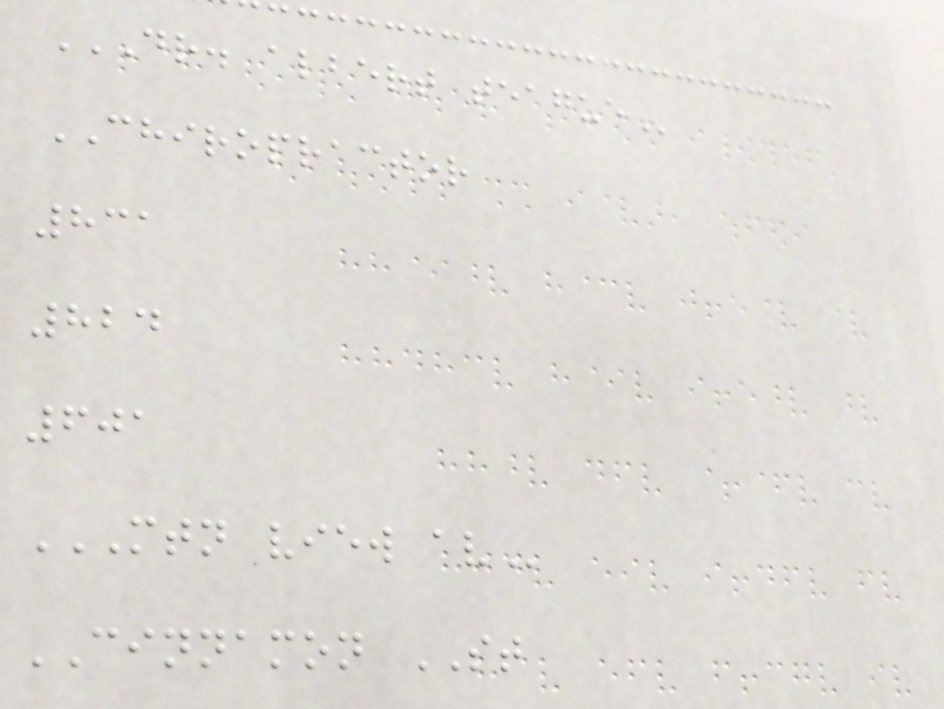DR. ALBERT TEAGUE
CHIROPRACTOR
831
824
601
MTN VIEW AV
CINNAMON ST
